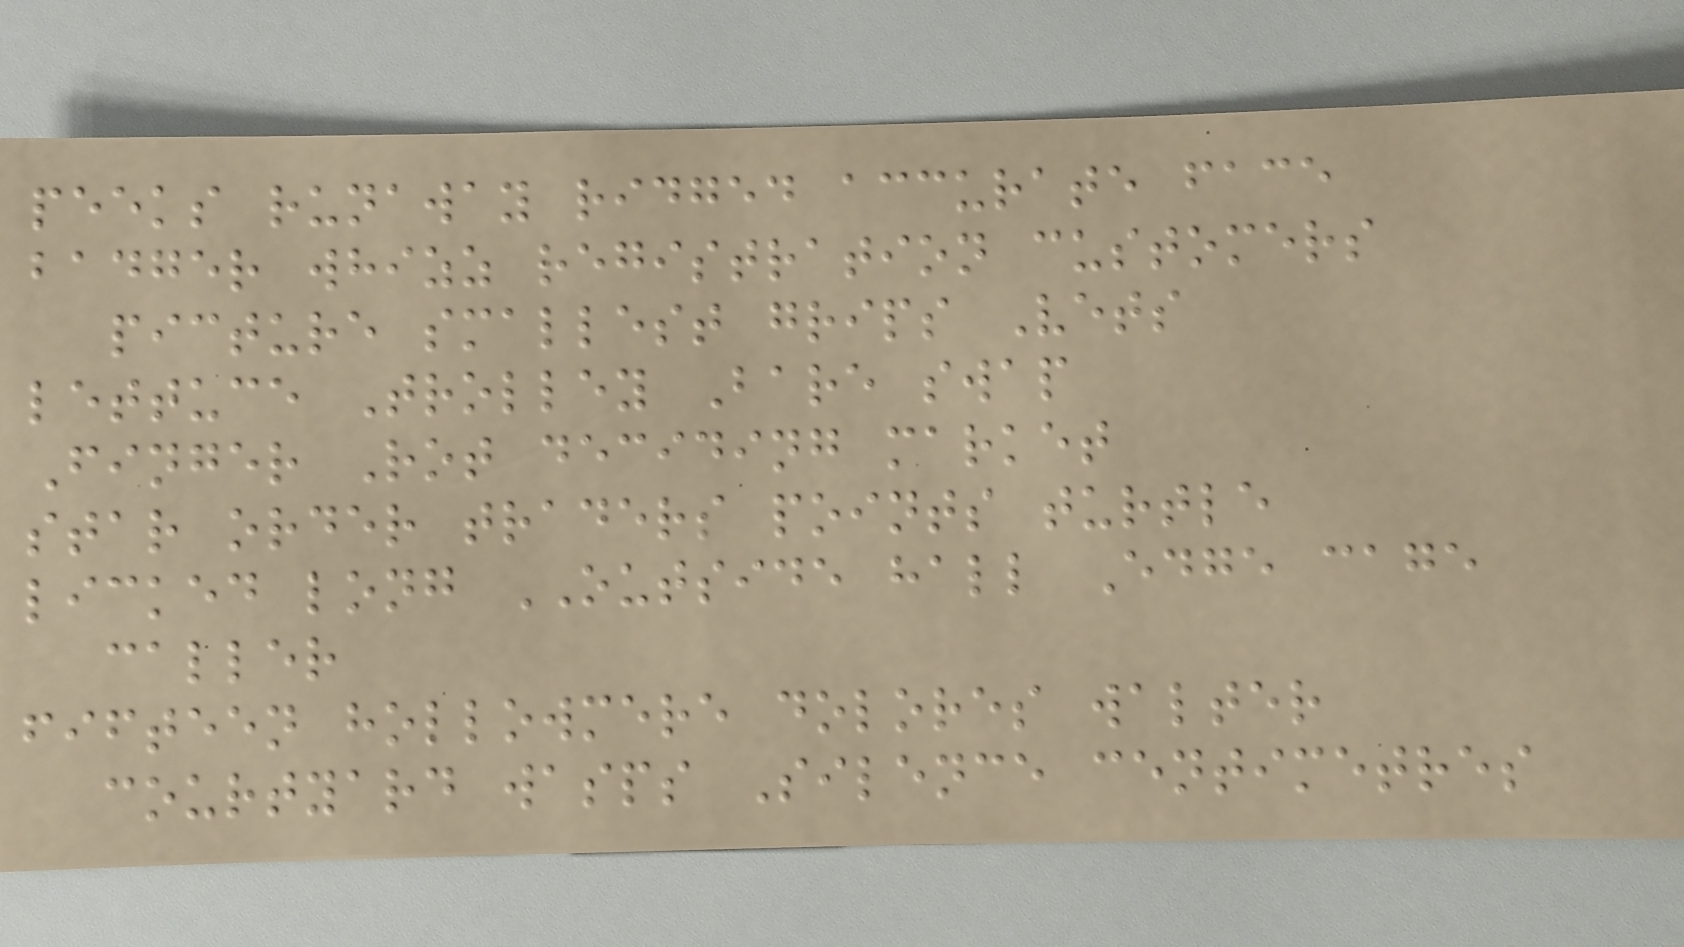peeks runaway ridged accurate face
badger whizz registration customers
picture smallest grips Vets
lettuce Trolley Bare swap
Finger Rot deciding market
star order traders points turtle
licked long OUTSIDE hall Edge cage
caller
fifteen hollowmere dolores walter
courtyard wasps Silence centimetres
